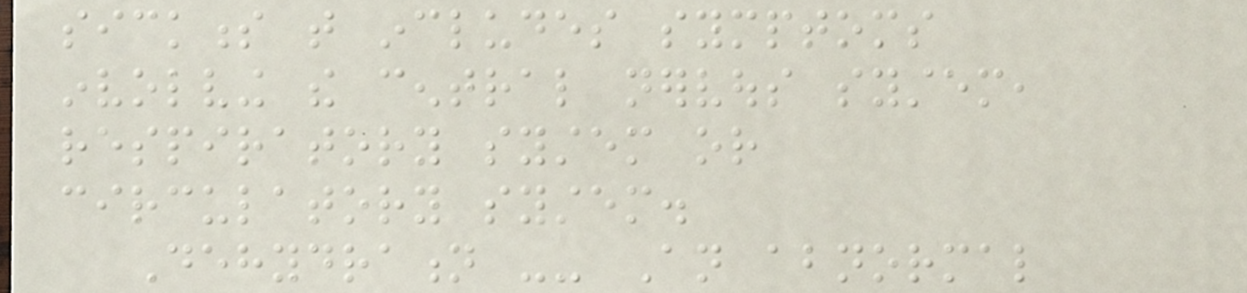sickness that includes symptoms
involving the central nervous system,
respiratory system or
circulatory system.
Dehydration -- An abnormal
